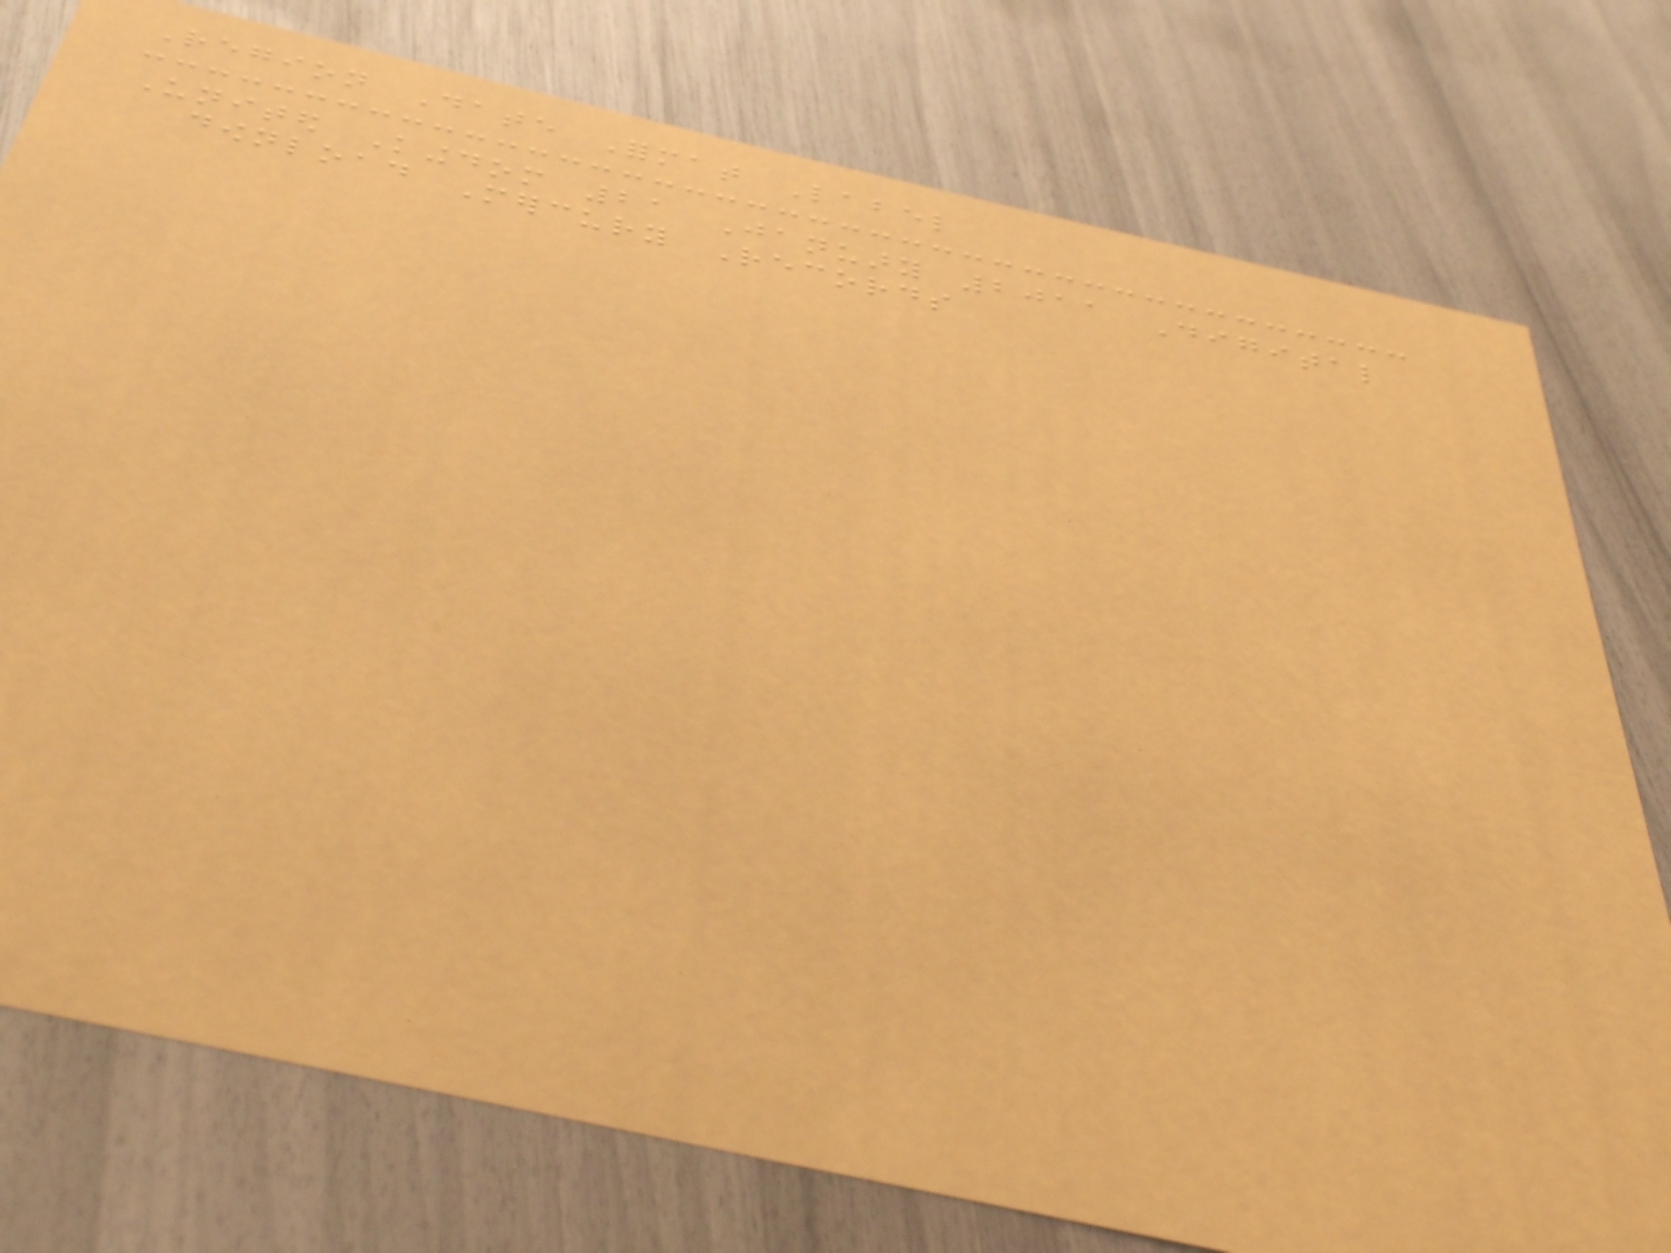Region Date Format Label
United Kingdom 21 January 2011 Digital
download Mercury Records
